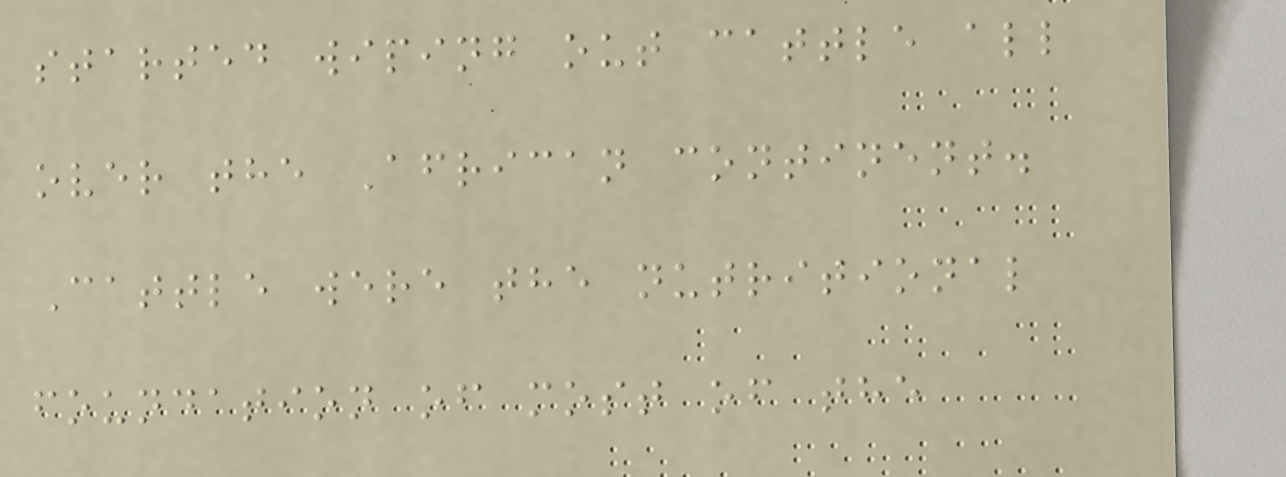started wiping out cattle all
over the African continent.
Cattle were the nutritional
foundation of most of the
